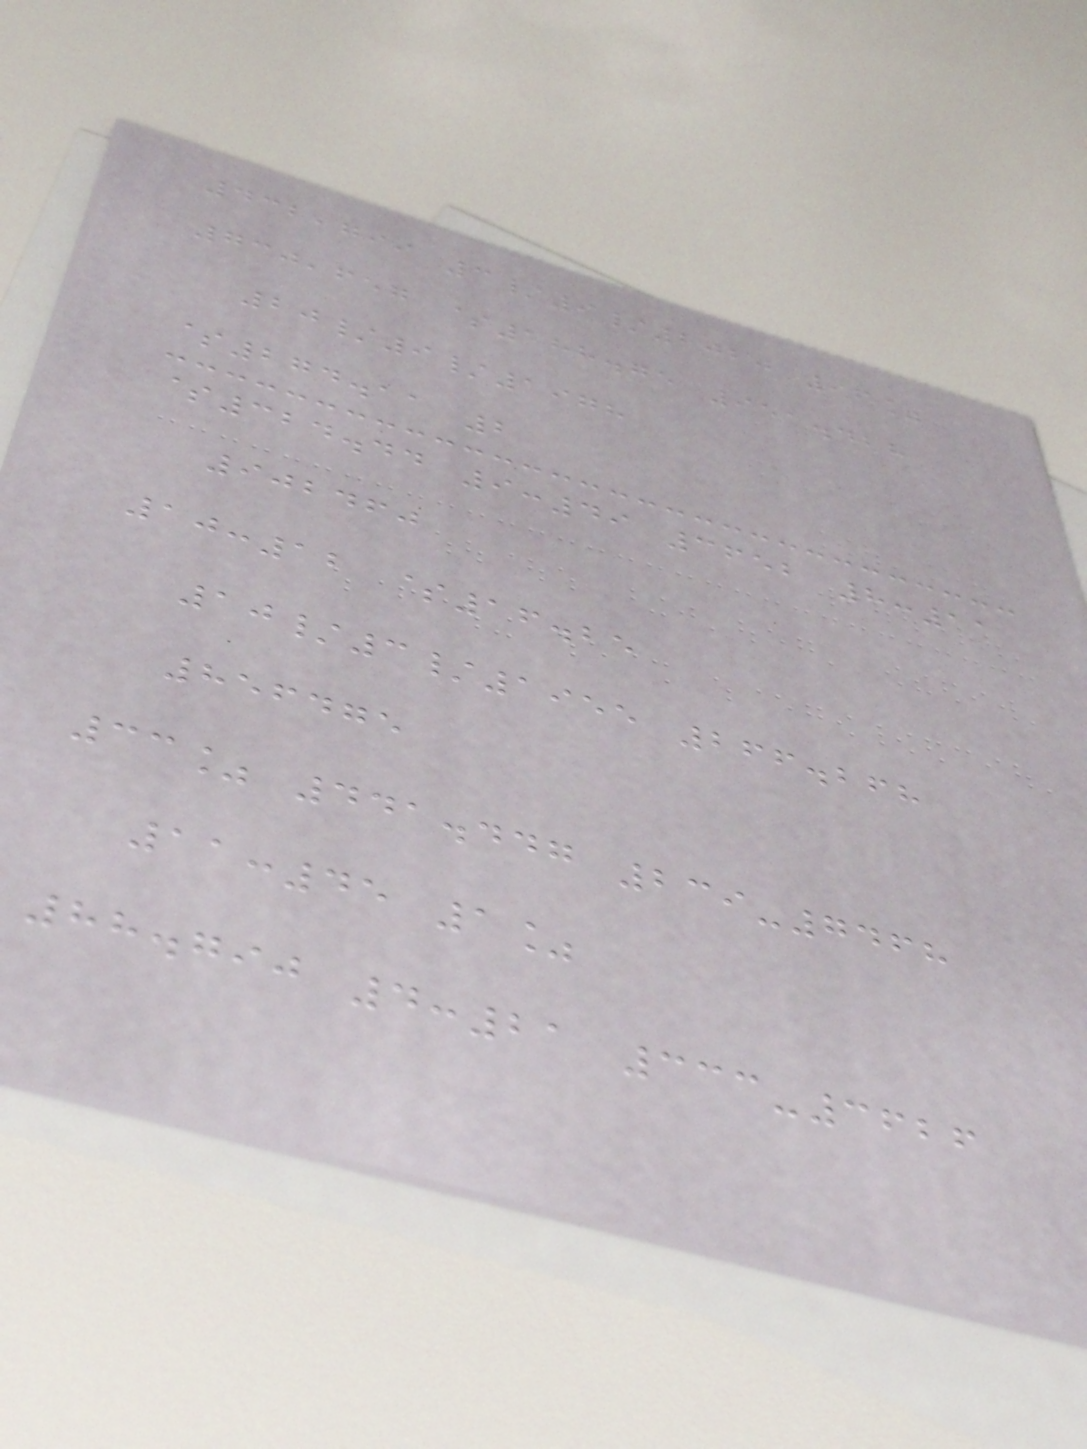432,799 3/9/2020 96%
730,657 $188.75 951.428
20/9/1978
$274.11 2
$324.44 9:49 3652 8:11
902460
10:12 $16.25
10/3/1955 266.268
856475
33% 441.447 239-7468
11:45 1%
88.790 4:21 333-3626
